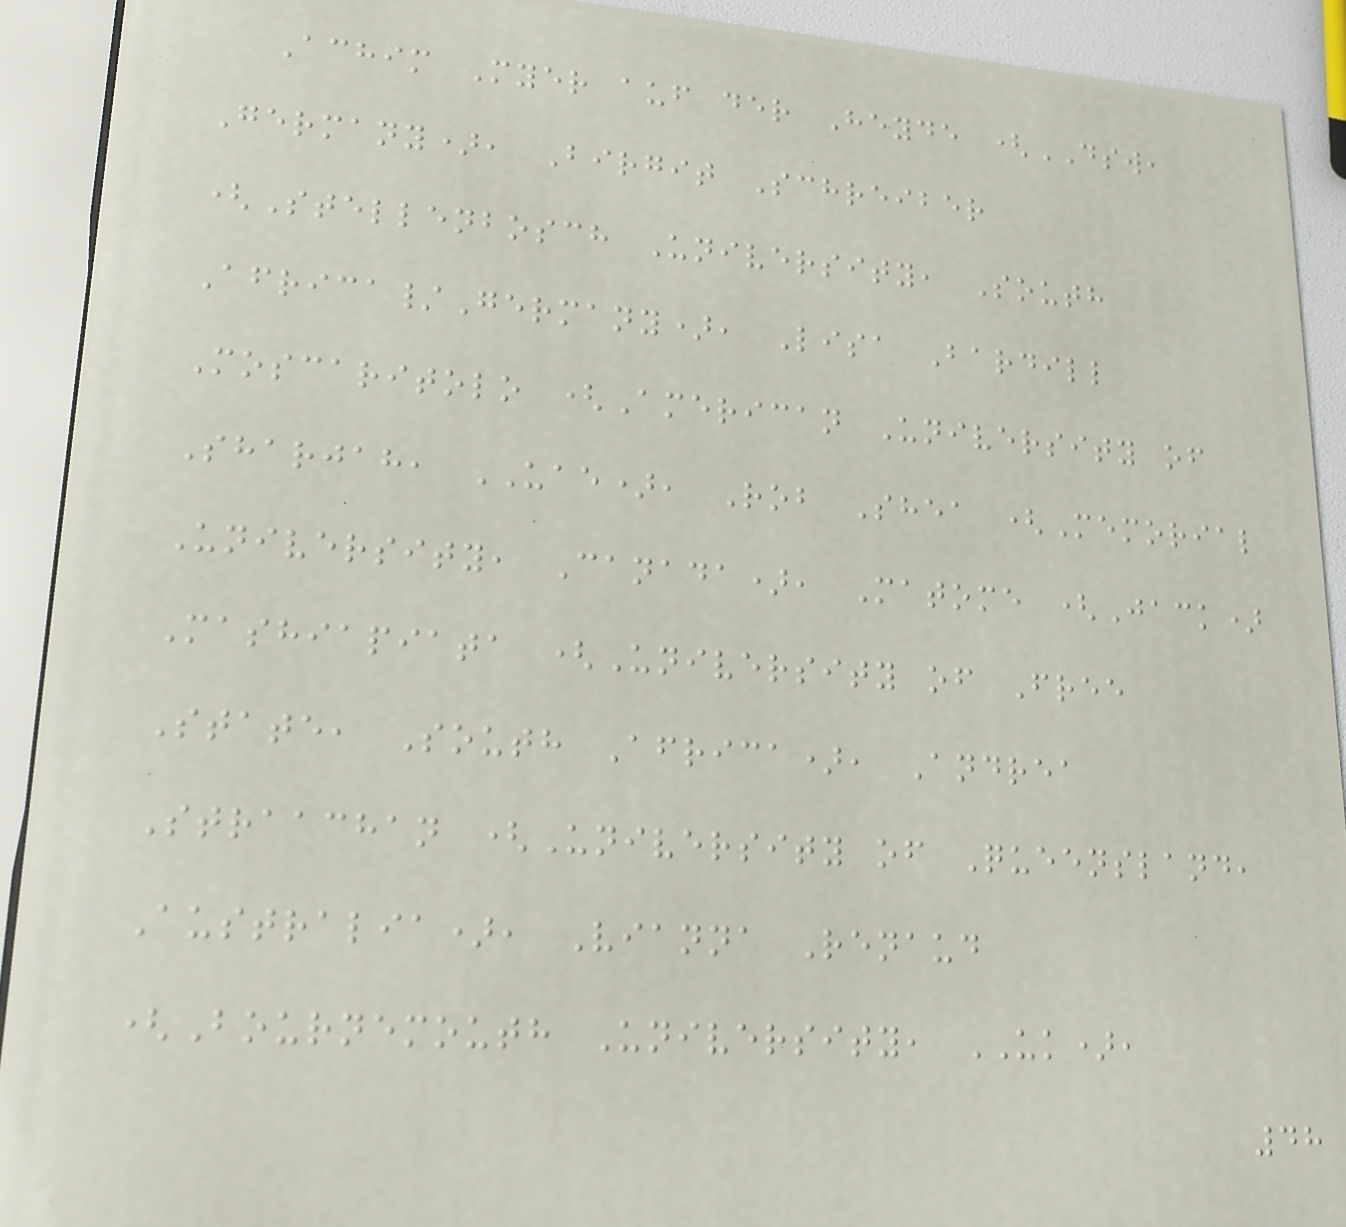Achim Myer auf der Heyde (DSW,
Germany), Birgit Schreiber
(Stellenbosch University, South
Africa/Germany), Lisa Bardill
Moscaritolo (American University of
Sharjah, UAE), Rob Shea (Memorial
University, Canada), Matome (Jack)
Mashiapiata (University of Free
State, South Africa), Andrea
Straachan (University of Queensland,
Australia), Vianna Renaud
(Bournemouth University, UK),
48
